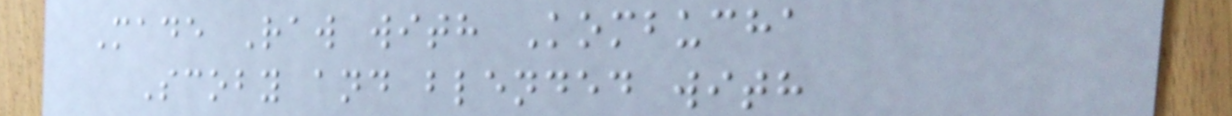Made Raw with Kombucha
Scoby and blended with
